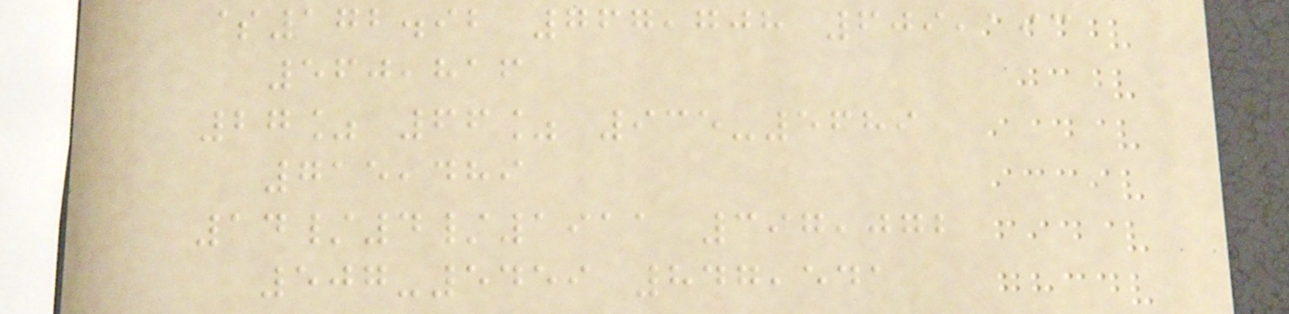$172.92 767,708 609,193
560,816
27% 66% 935-5689
715,489
14/4/1911 397,072
507-5459 847,541
